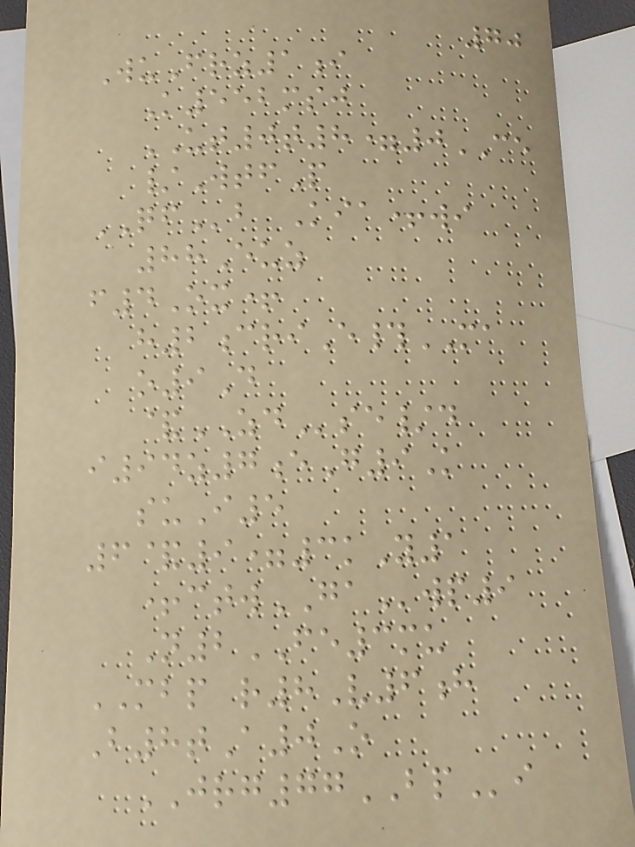70
WuFrz1i
K552msj
UT0t8=0CE
/WtfP
QFb Kia+wi
88Euz
f4Ox+
h2criE#MA
o9D
&ZDse/d
i94z7eG9K
suI5
6&9=3kY1
+ctwGAwp9
N2FE3mu
MBP r8V6h
B8tA0O
JRG77BPi
